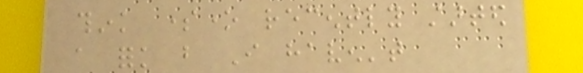think someone recently started
a fork but I haven't
